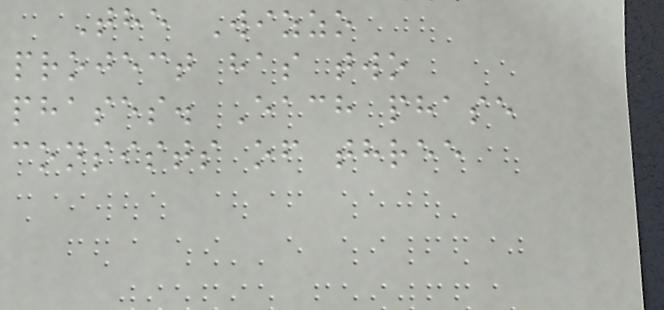The Wizzo
project has two
phases. Each phase
consists of three
